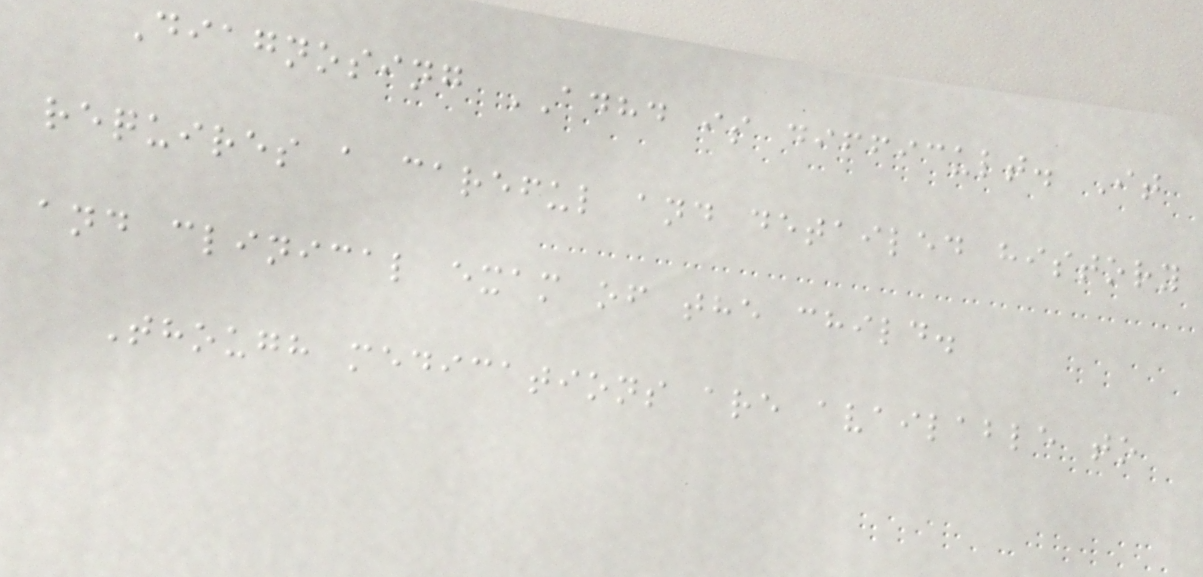Diagnosing ADHD is difficult. It
requires a careful and detailed history
and clinical exam of the child.
Though medications are available to
